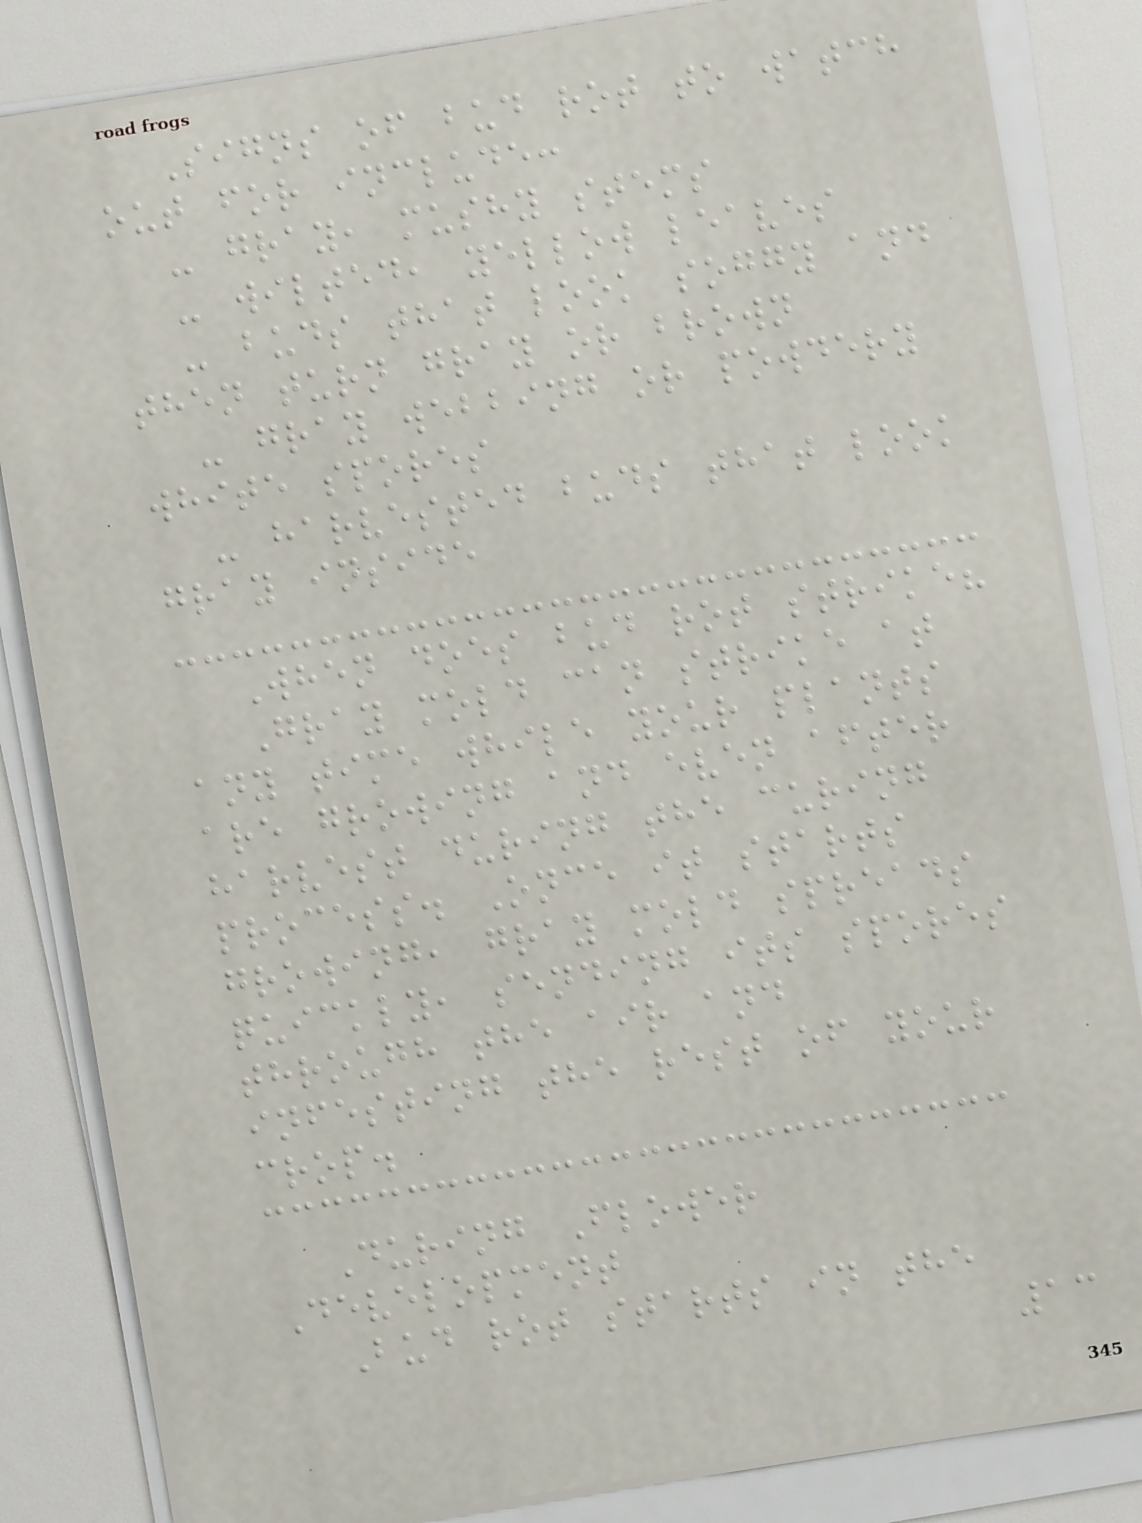Signs of bud rot to watch
out for include:
- gray, mushy stems
- wilted, yellow leaves
- buds that look soggy and
then turn gray or brown
- gray webbing or powdery
white spores
- harvested buds that look
gray inside
When does bud rot strike?
Gray mold can strike at
any time while your plants
are growing and even after
harvest during the curing
process. Once it starts
growing, gray mold spreads
quickly, sending its spores
through the air and
infesting the rest of your
crop.
During Flower
Development
Bud rot starts in the
13
